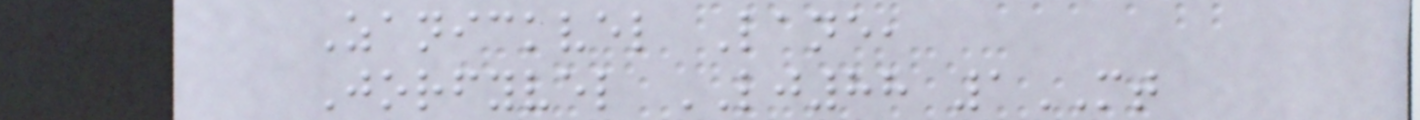Zanickvel Lane,
Jorfyvel LJ88 1MT
